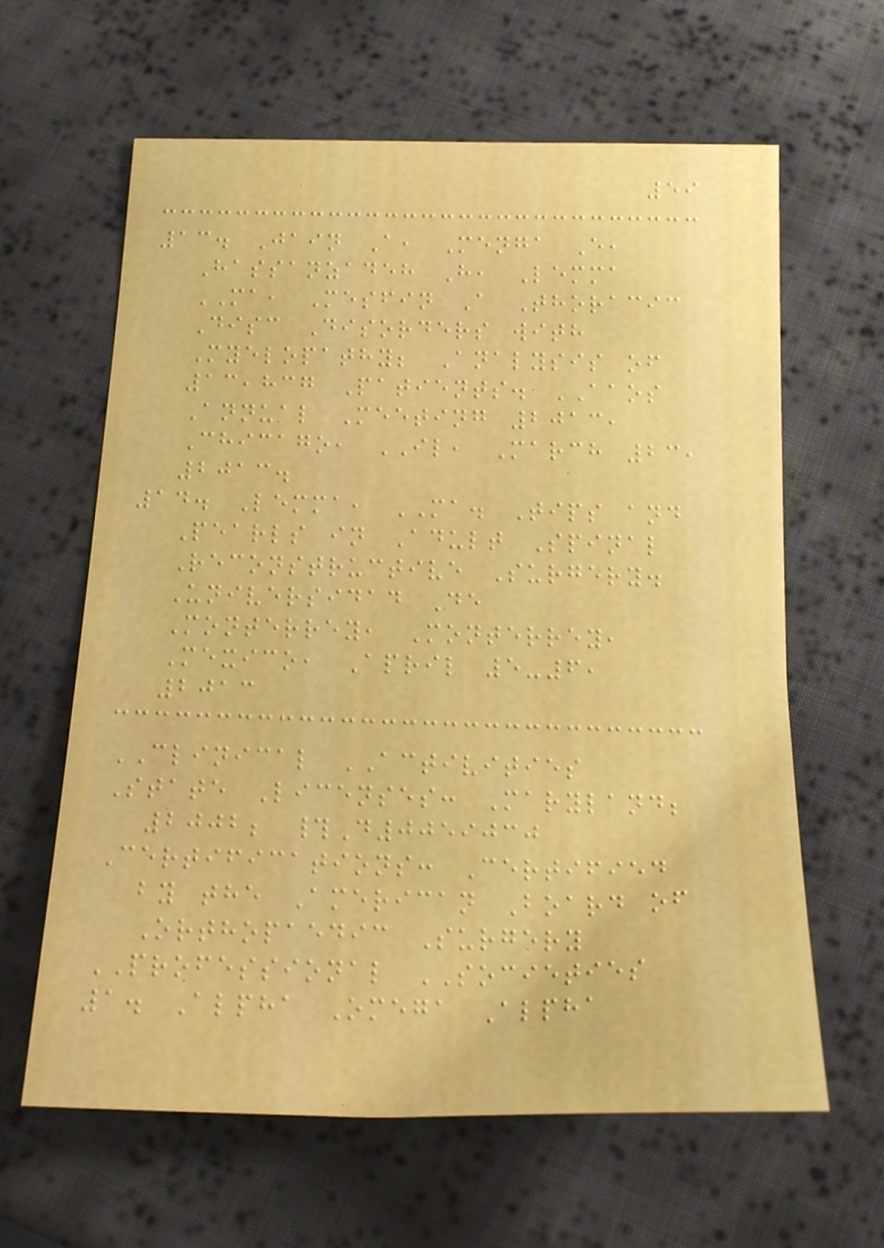59
13. Jain A, Menga E,
Hassanzadeh H, Lemma
MA, Mesfin A Thoracic
Disc Disorders with
Myelopathy; Analysis of
13,837 Patients. AAOS
Annual Meeting 2013,
Chicago, IL, March 23,
2013.
14. Lemma, MA. Tips and
Pearls in Adult Spinal
Reconstructive Surgery.
Universidad De
Monterrey, Monterrey,
Mexico, April 5-6,
2013
CLINICAL ACTIVITIES
State Licenses: Maryland;
2002; #D0059030
Certifications: Certified
by the American Board of
Orthopaedic Surgery
PROFESSIONAL SOCIETIES
1. Alpha Omega Alpha
